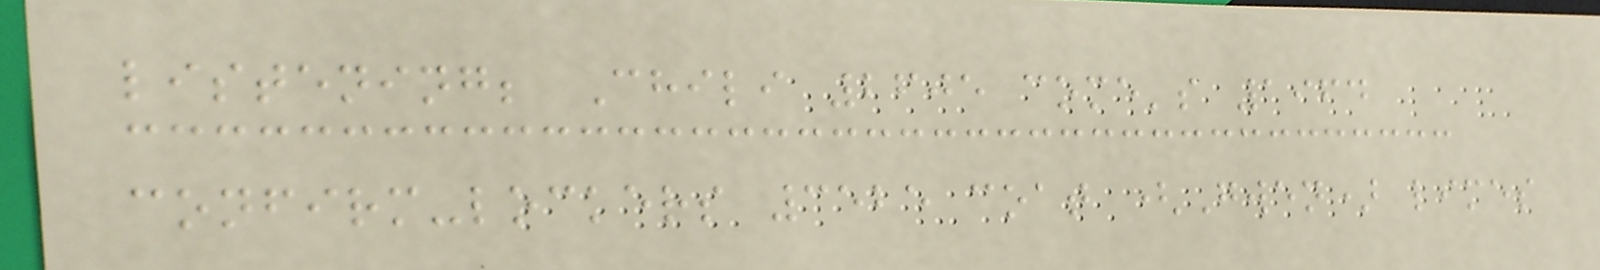listening; Chili 2605 come's 1964
confirm-lockers 3525 coat (Gwen) limes
